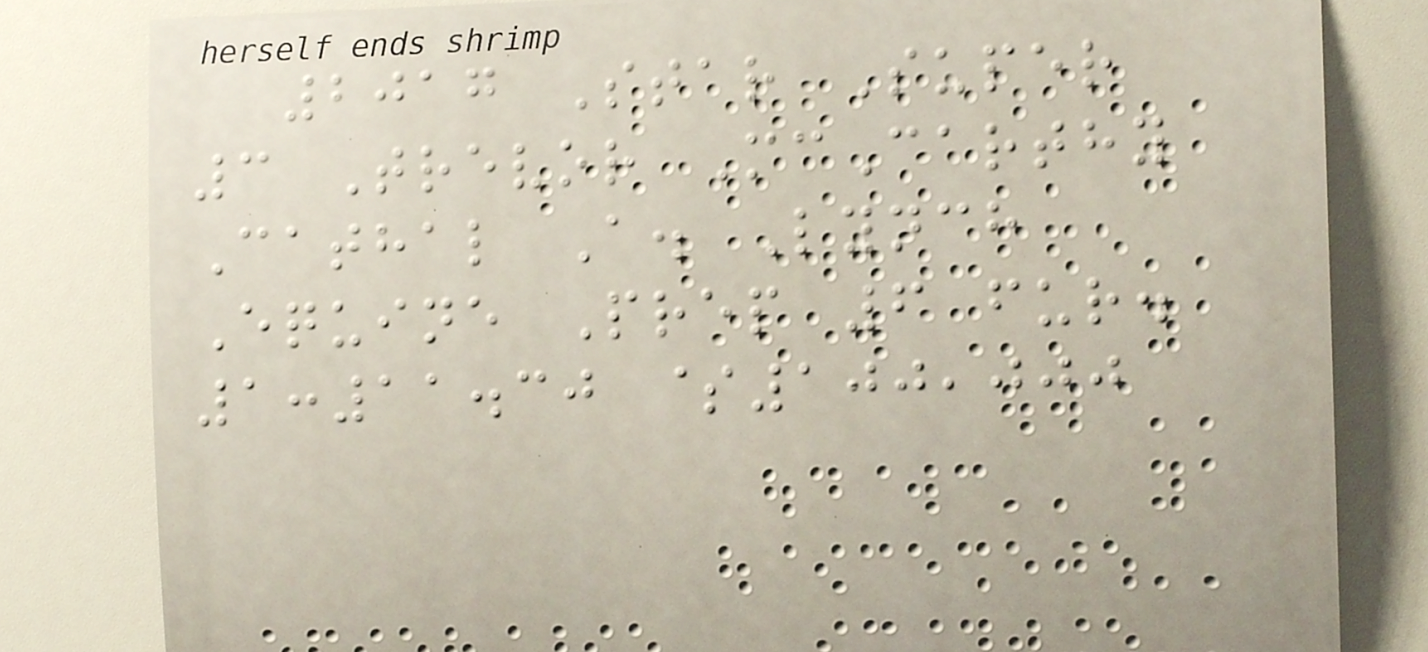2017 Star Super
3 Trevor McCarthy
Cathal A. Lynch
Equine Prep 6 fur.
1:11.30 $100,000
